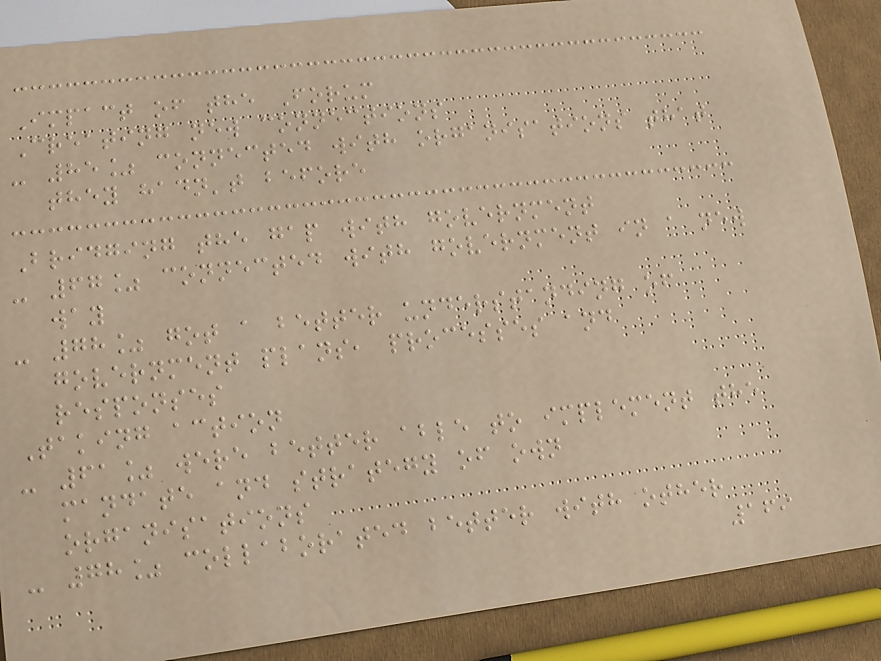Impact of the Forum
Creating new connections
- 85% connected with organisations that
they hadn't before
Bridging the gap with government
- 67% connected with government in a new
way
- 78% got a better understanding of
government plans, processes and
responses
Taking action
- 61% were better able to implement the
mandate and strategy of own
organisations
- 78% collaborated better with other
169
